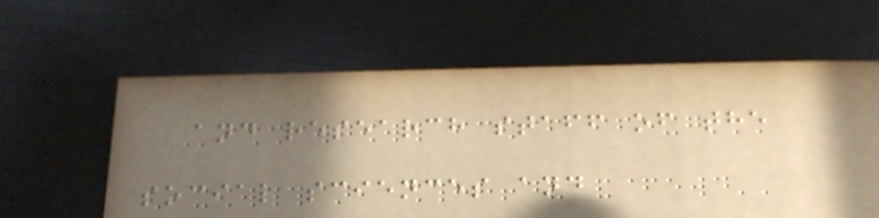and research staff of the
social sciences and
